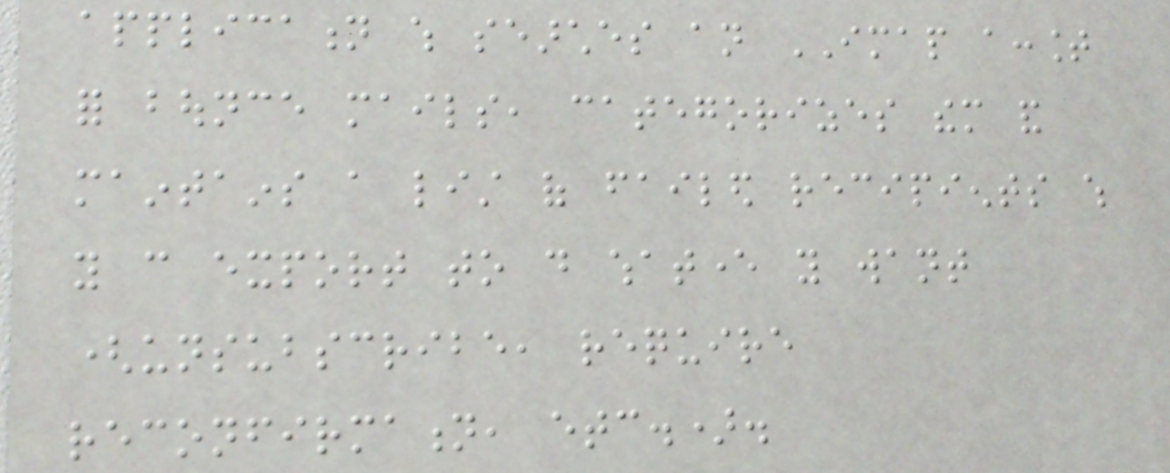application which searches an IMAP account
for bounce mails, categorizes them and
maintains a list of failed recipients which
you can export to do whatever you want
(unsubscribe, require
reconfirmation, etc.).
